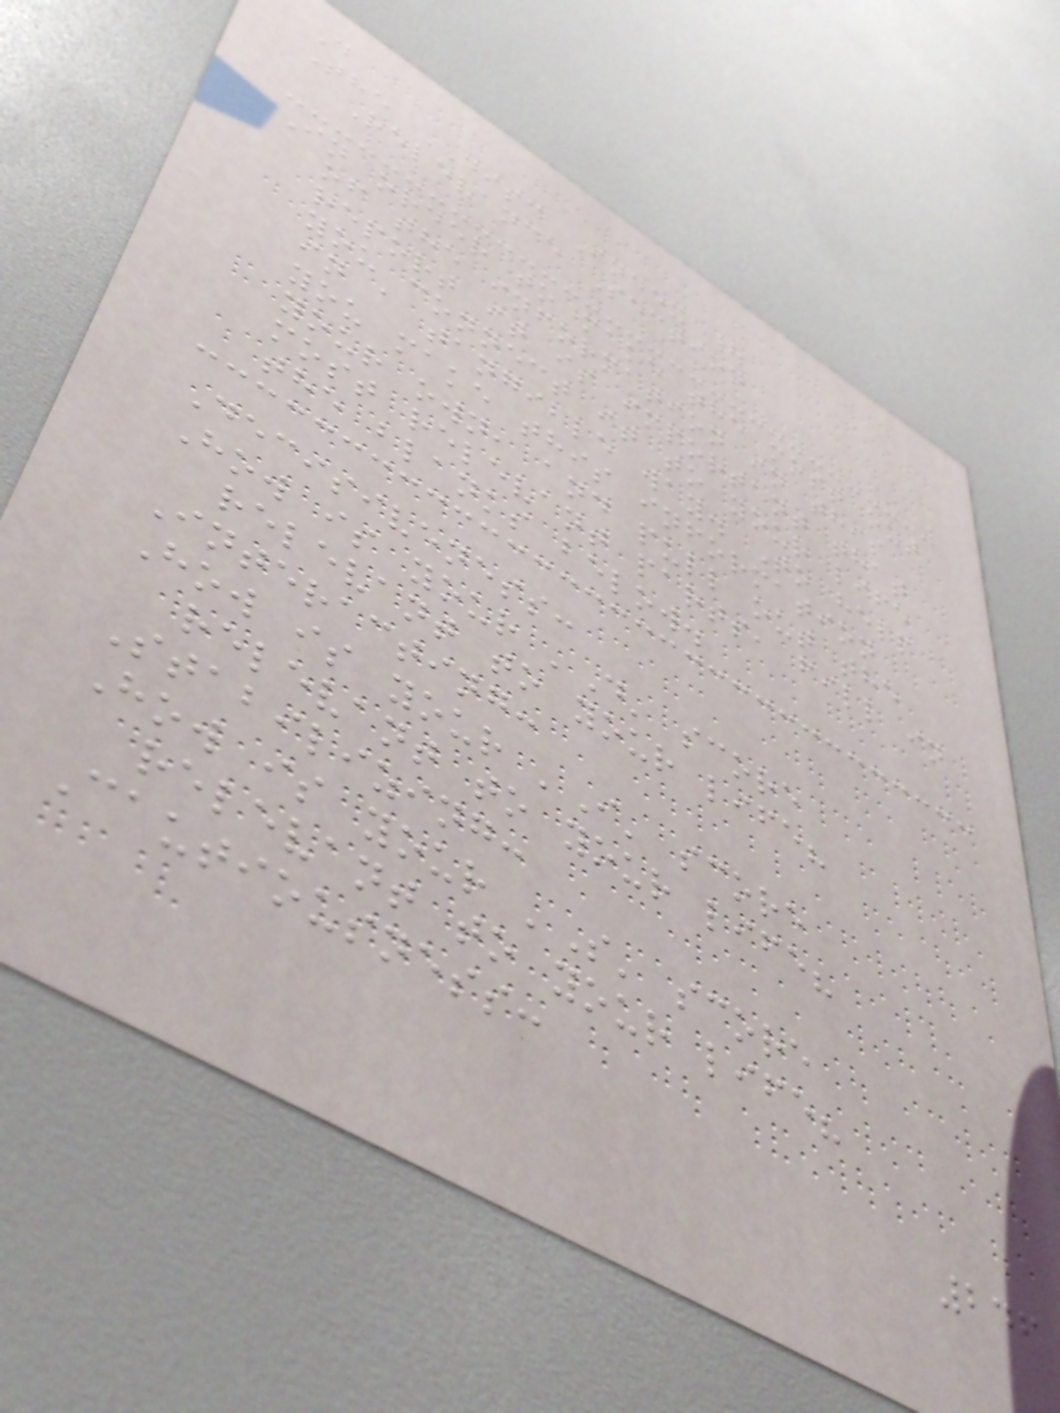D
The DISC Index |
Relevance Section
In order to make the most out
of the information in this
report it is important that
you connect it to your life
in a tangible way. To help
you make this information
your own, and pull out the
most relevant parts, fill in
the blanks below.
Decisiveness:
How is your 'D' score
relevant to your life?
Interacting:
How is your 'I' score
relevant to your life?
Stabilizing:
How is your 'S' score
relevant to your life?
Cautiousness:
246
